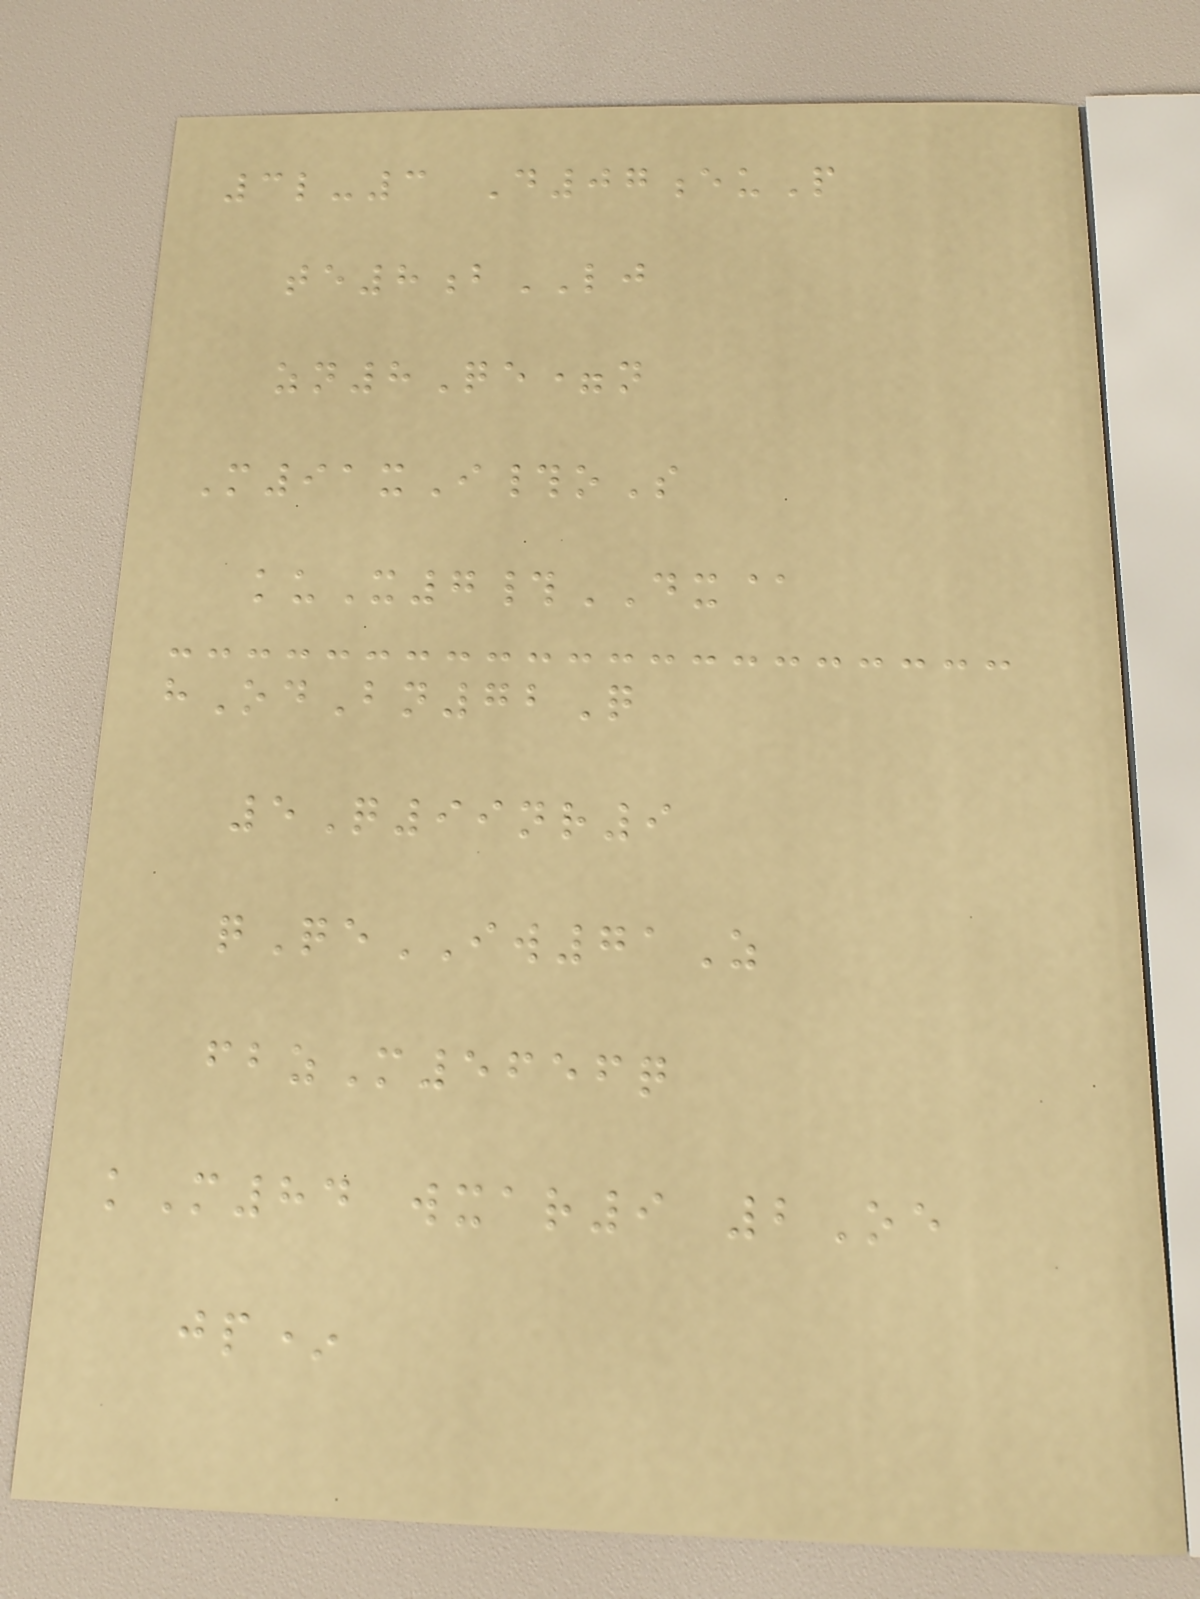3l-3 D07euP
te8bLJ
zn8Qe=n
M91xI#oS
kuX7#DX@
hOdBn72Q
5Q99nr9
qQeIW71Z
fbzM5656q
kM84 wxar9 2Oe
jp*
